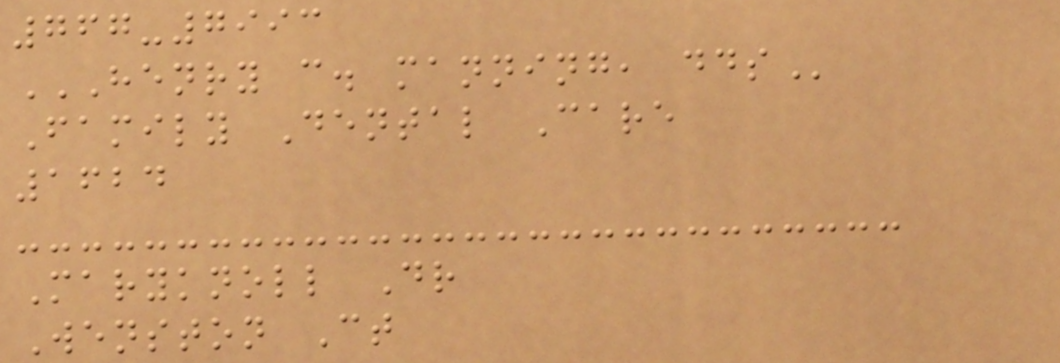767-7993
HENRY C. MANNING, DDS
Family Dental Care
1624
Maryknoll Dr
Wenston Ct
